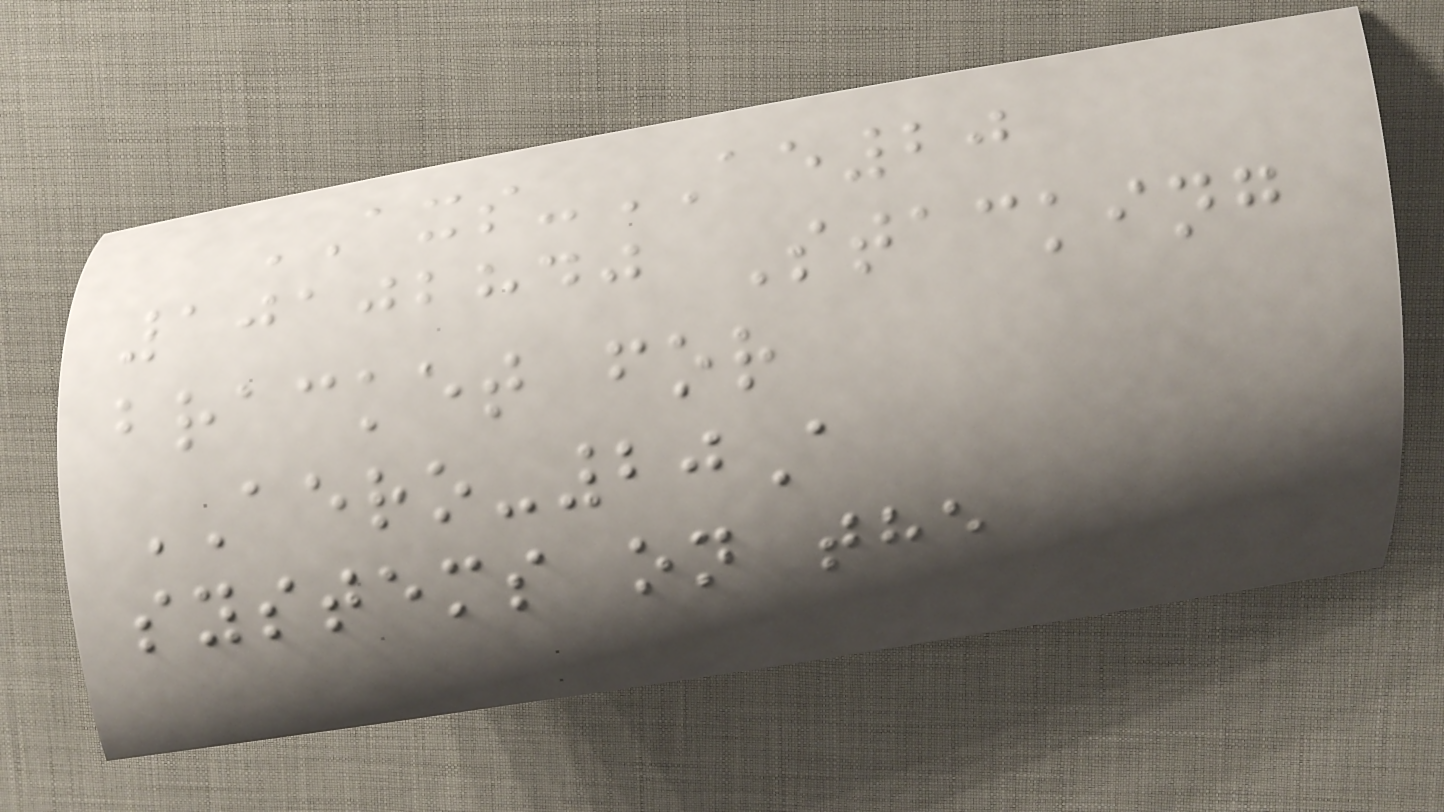AXS-AE20
10102840 Stacking
bracket for
AERO-20A
systems on the
